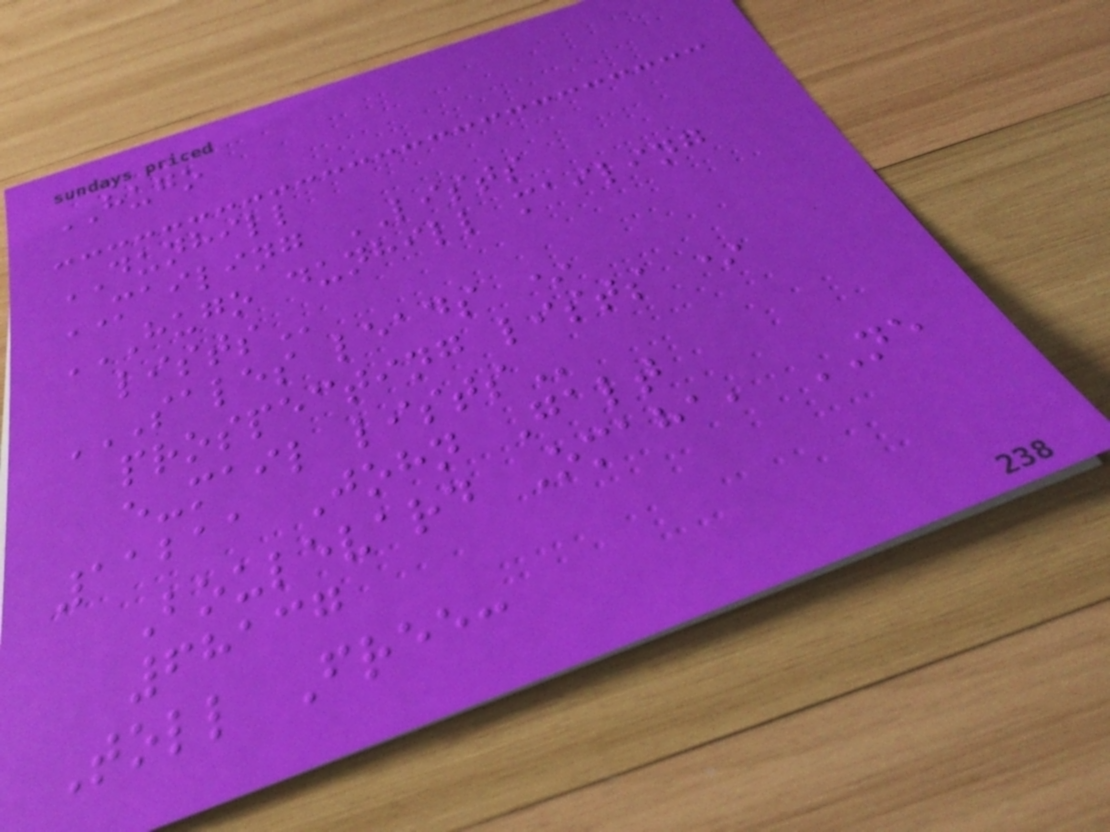HUGO
DUNHILL
MAILING LISTS
HUGO DUNHILL MAILING
LISTS
SALES LEADS *
PROSPECTING LISTS *
E-MAIL LISTS
11211 John Galt
Boulevard Omaha, NE
68137
Toll Free:
